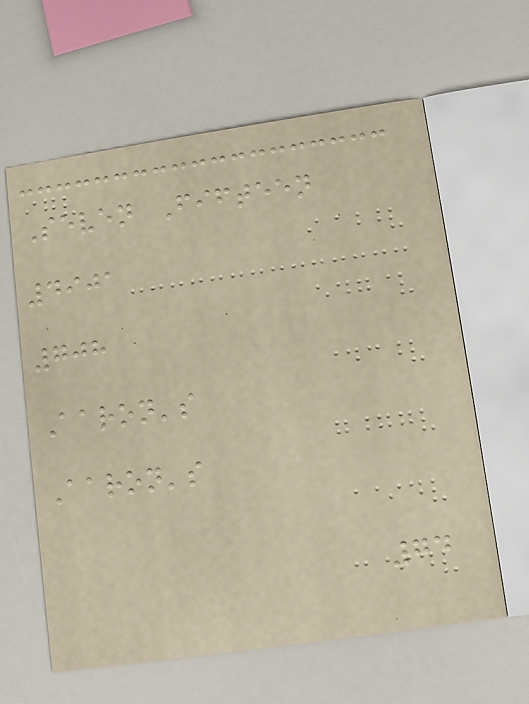Seven Fifteen
4901
708
Aaron's
Aaron's
74
